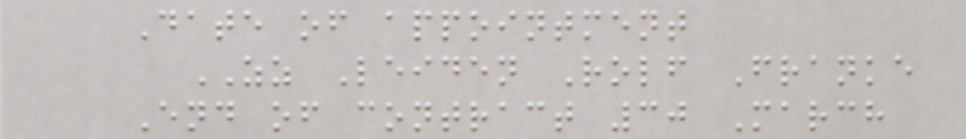Date of appointment
ZZ Leiden Rolf Franke
End of contract 30 March
